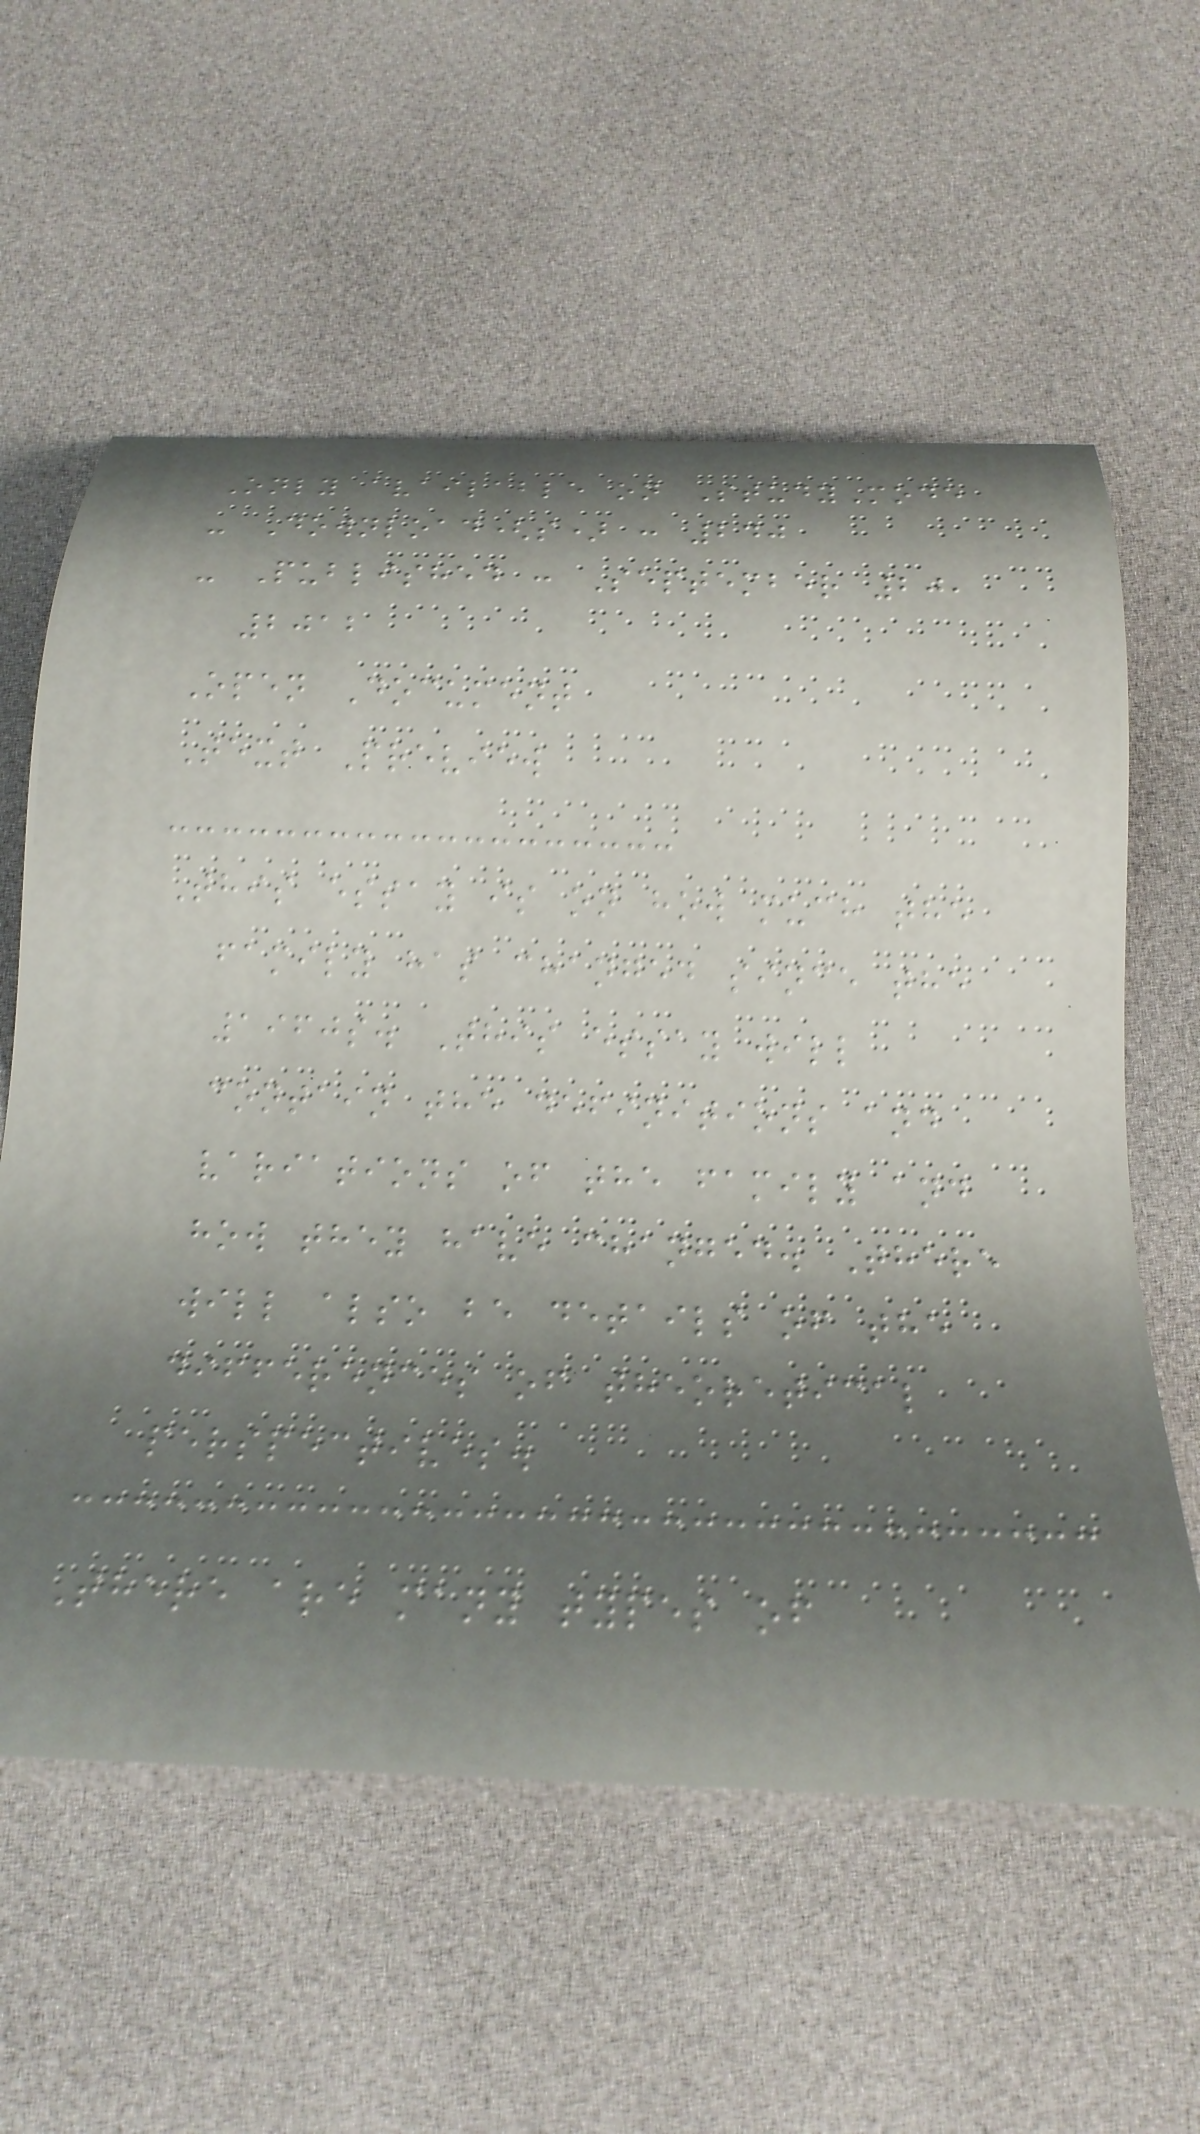Only available on StudyMode
- Download(s) : 240
- Published : September 20,
2012
Open Document
Text Preview
This essay is on how much the
family has changed since the
1960s. This essay will
contain the definitions and
variations of the family and
how they have changed. There
will also be details of the
differences of theoretical
perspectives.
There are many types of
